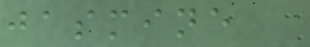jasmine
